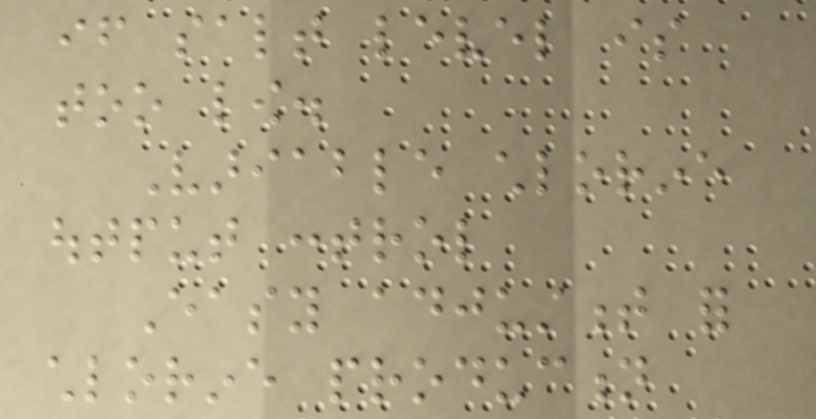if salt level is
too low.
Variable chlorine
output control
Easy adjustment for
chlorine production
